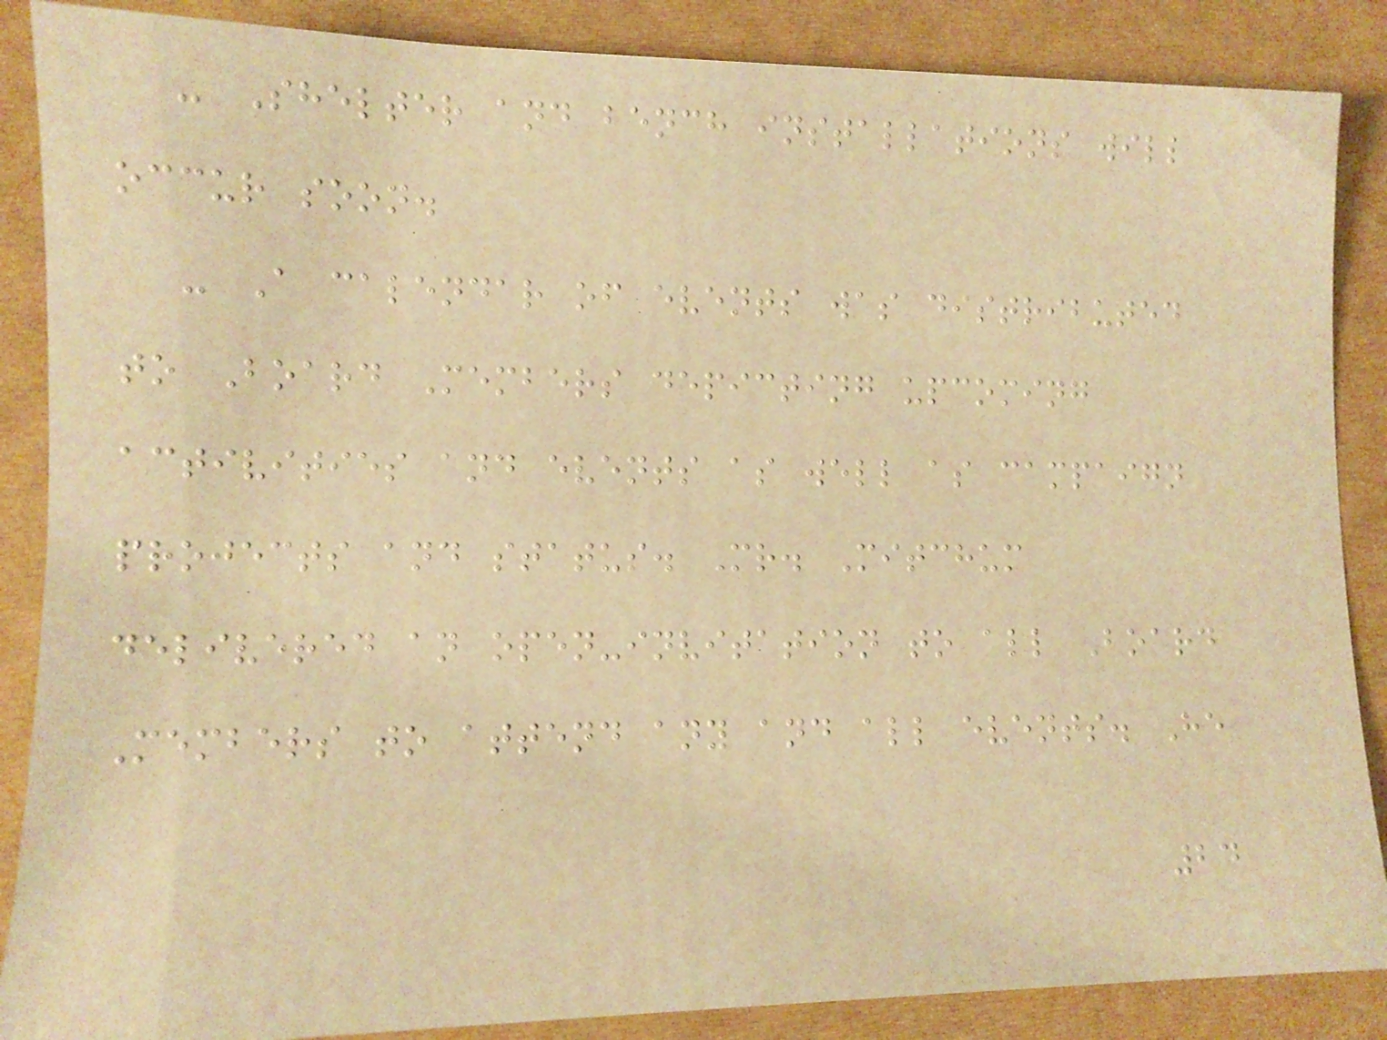- Shelter and bench installations will
occur soon.
- A calendar of events was distributed
to Board Members depicting upcoming
activities and events as well as campaign
projects and status. Mr. Mitchum
delivered an open-invitation to all Board
Members to attend any and all events. He
24
